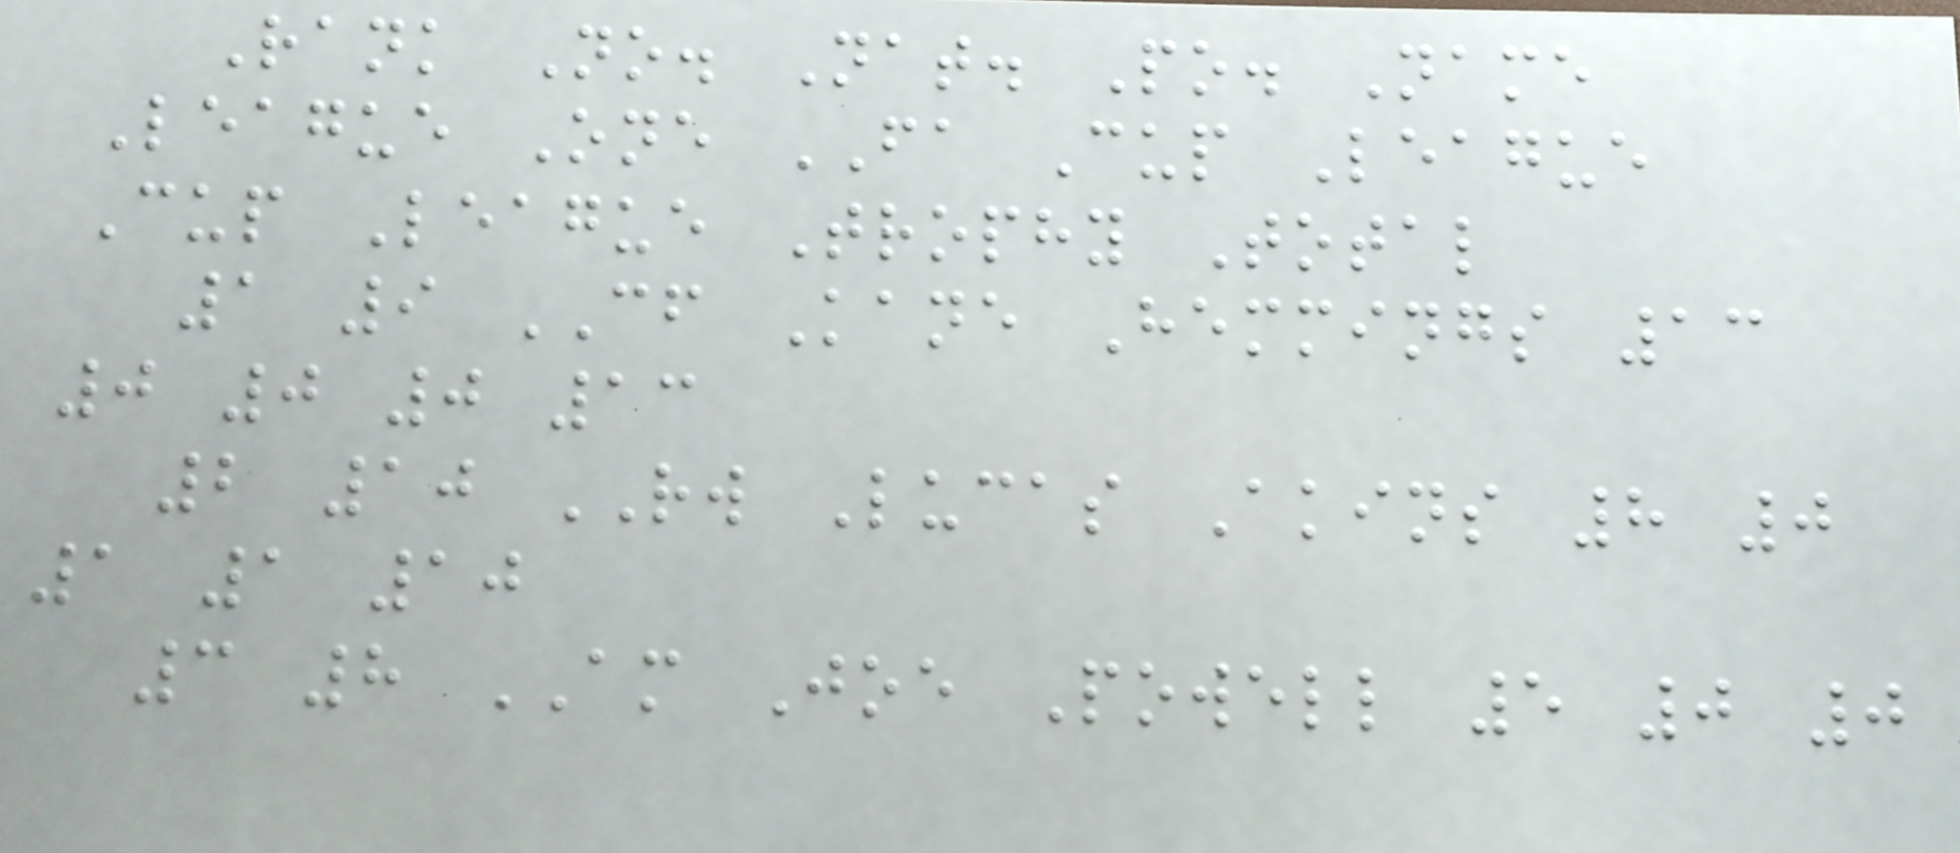Rank No. Nat. Po. Name
League One FA Cup League
Cup League Trophy Total
1 9 CF Kane Hemmings 13
0 0 0 13
2 10 RW Lucas Akins 8 0
1 1 10
3 8 AM Joe Powell 5 0 0
